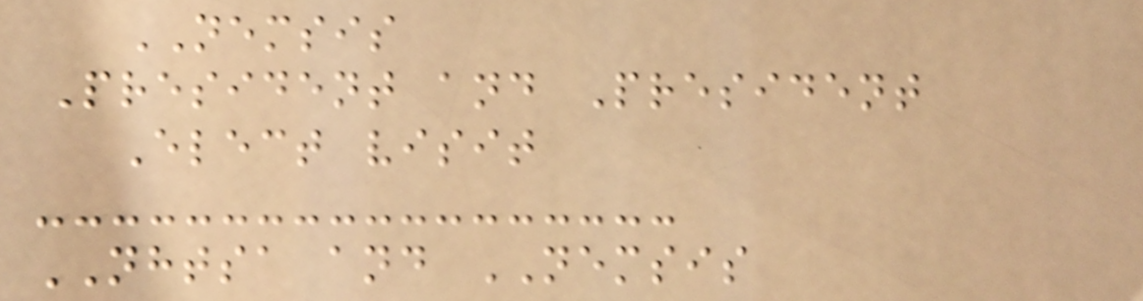NEMSIS
President and President
Elect visit
NHTSA and NEMSIS
